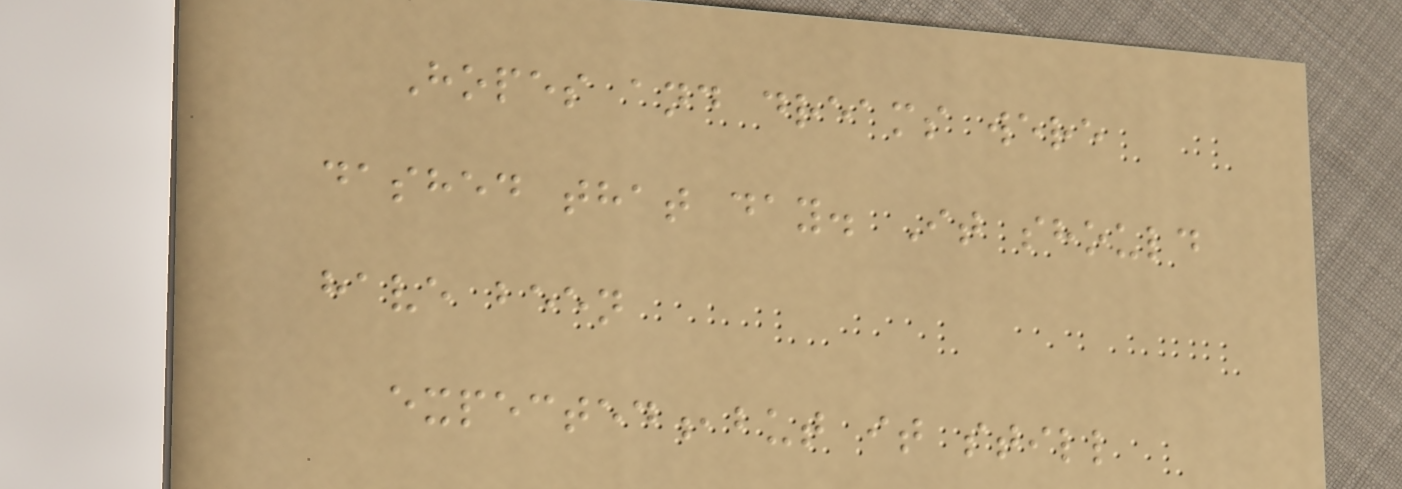Hopes and dreams were
dashed that day. It should
have been
expected,but it still
